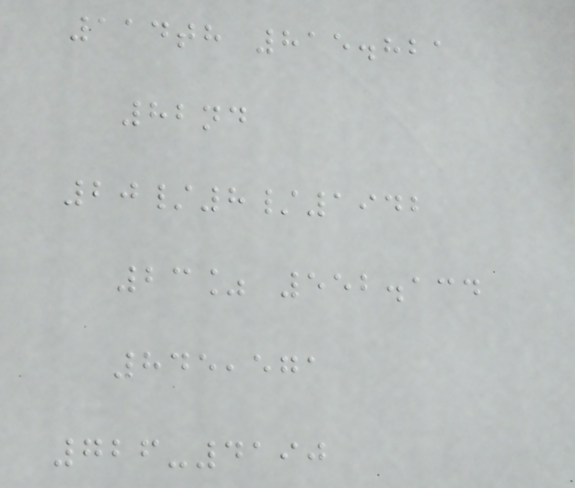114th 815.821
82nd
20/8/1942
23% 552.134
845,571
726-4190
